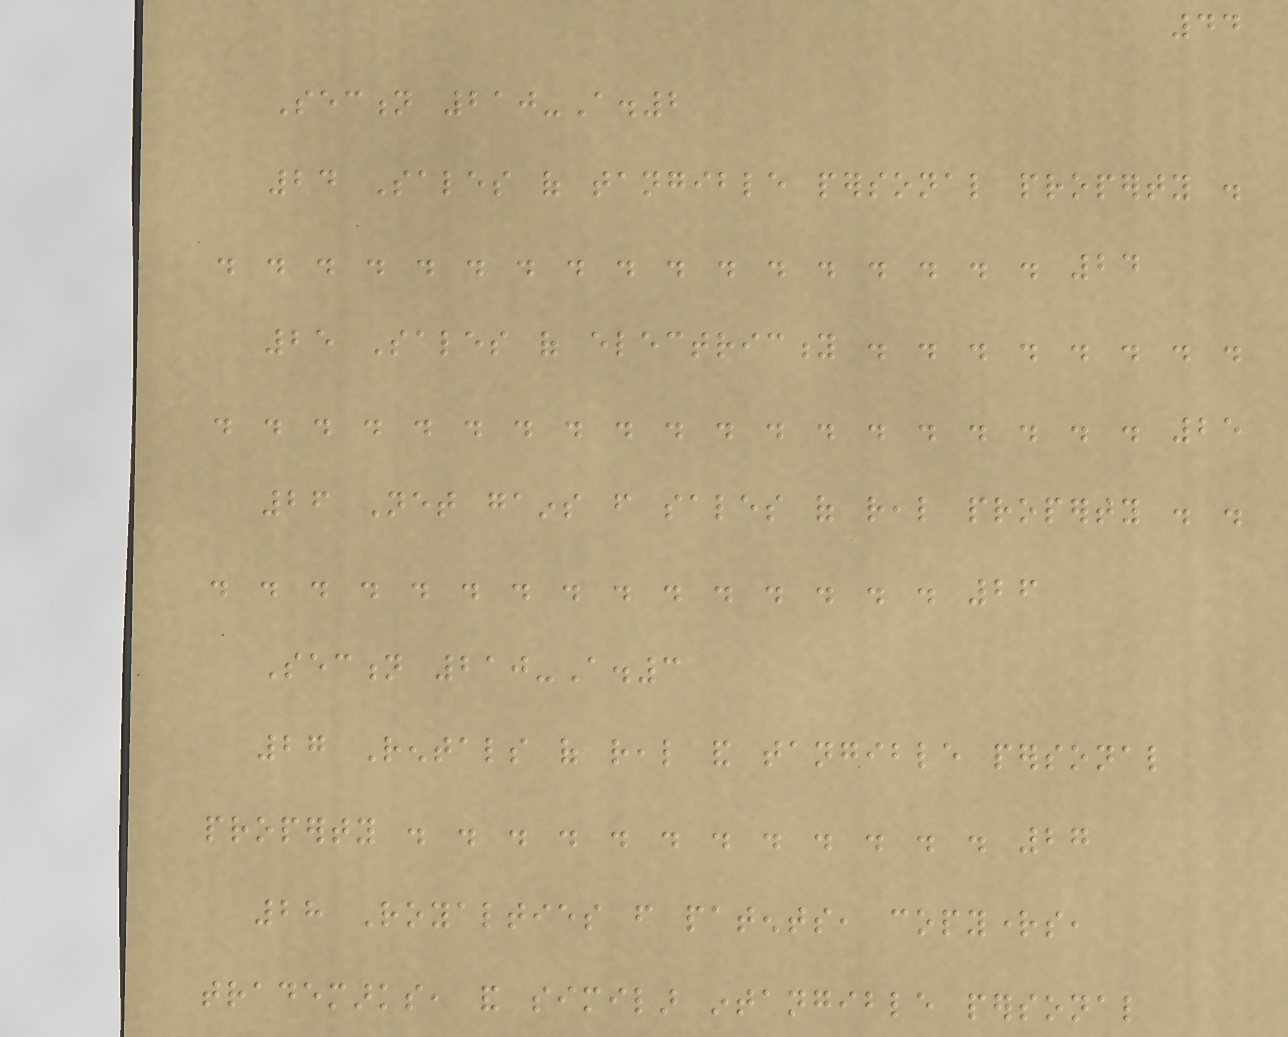44
Section 210-A.2
24 Sales of tangible personal property .
. . . . . . . . . . . . . . . . . 24
25 Sales of electricity . . . . . . . .
. . . . . . . . . . . . . . . . . . . 25
26 Net gains from sales of real property . .
. . . . . . . . . . . . . . . 26
Section 210-A.3
27 Rentals of real and tangible personal
property . . . . . . . . . . . . 27
28 Royalties from patents, copyrights,
trademarks, and similar intangible personal
